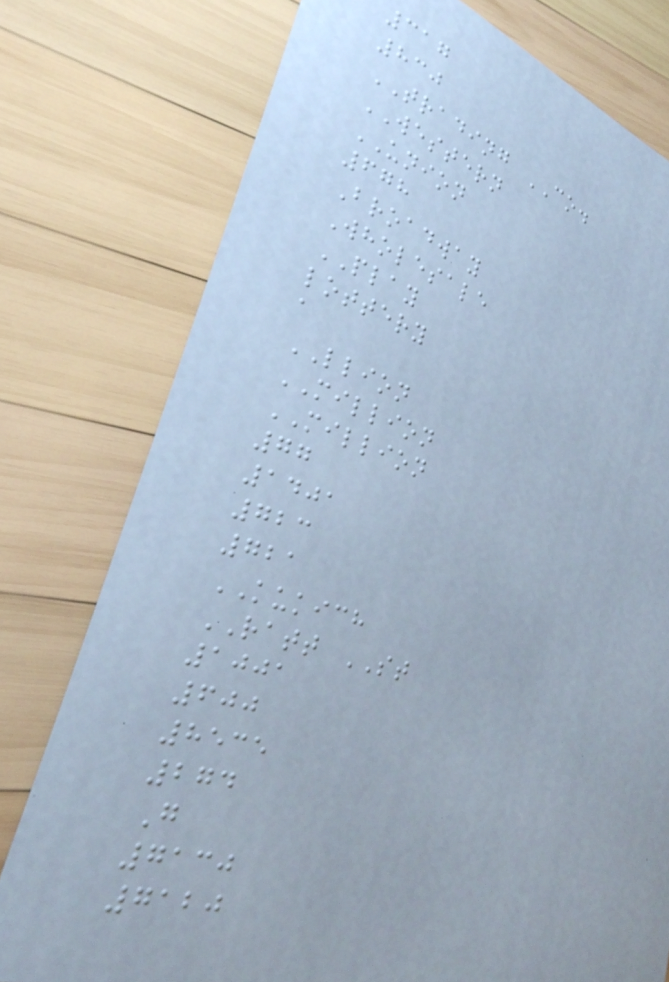317
830
TRADING CO.
WESTERN
UNION
678
Broadway
Wholesale
PLAY
lottery
a
LLION
MILLION
MILLION
77
1401
723
721
KUKICH
RATT ST
1001
600
8535
274
G
7130
7120
